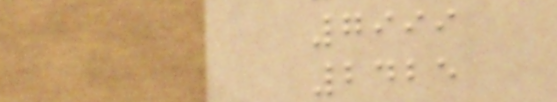7999
2425
